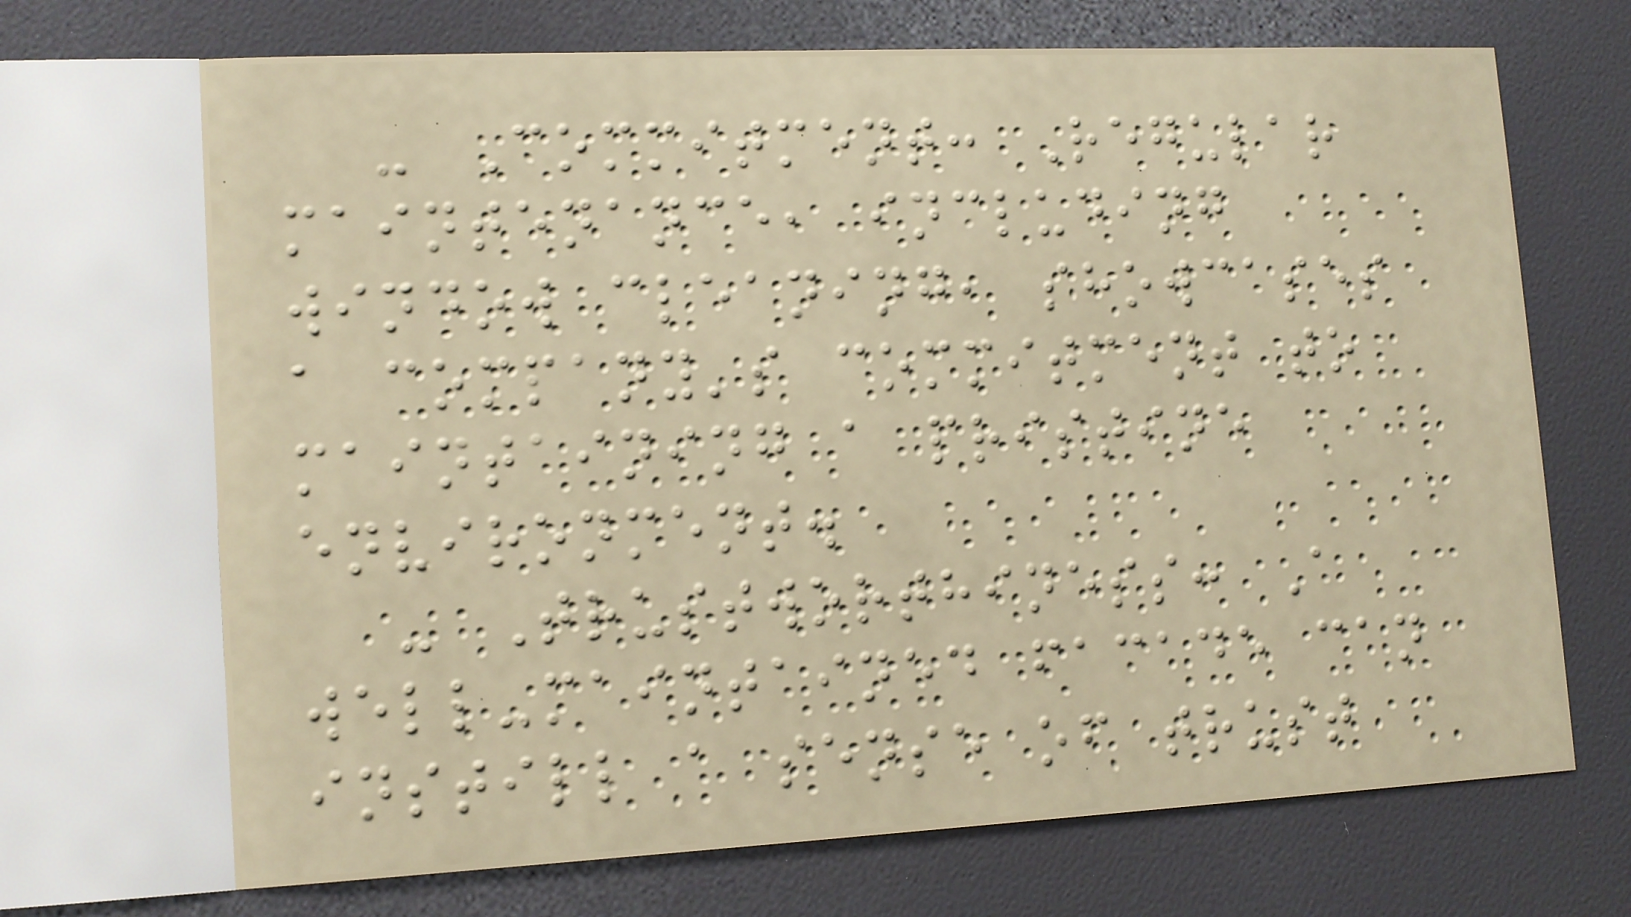- Commitment: Regular
maintenance, including
window cleaning, showcases
a company's commitment to
maintaining a pristine
environment.
- Trustworthiness: A
well-maintained facade can
instill a sense of trust
